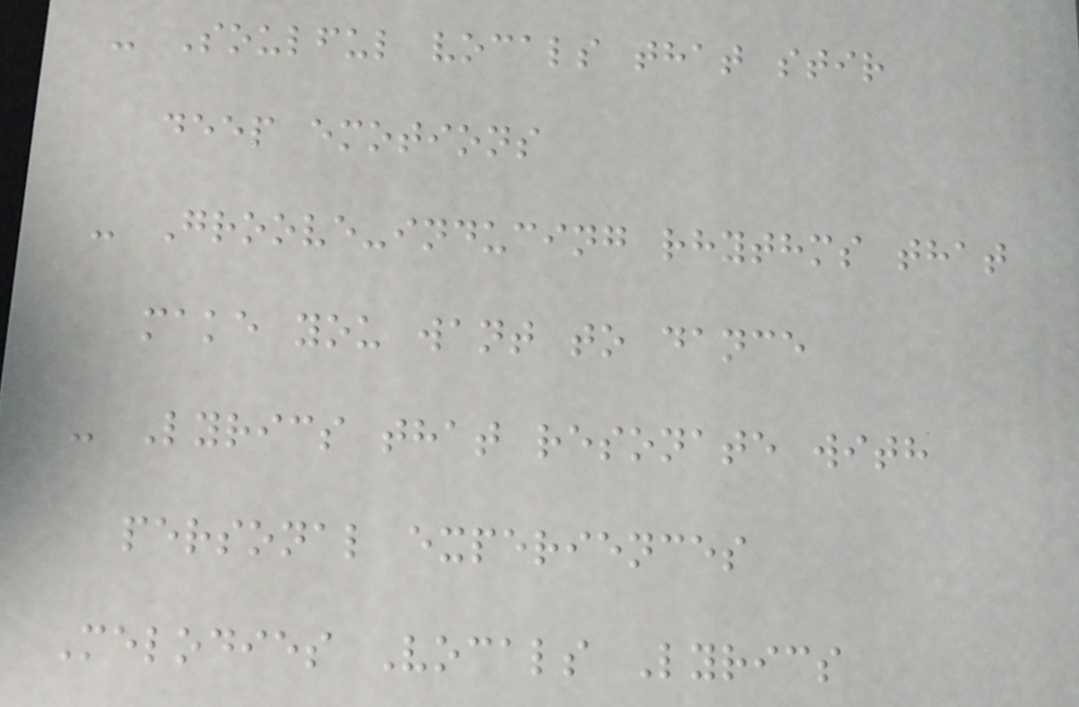- Soulful vocals that stir
deep emotions
- Groove-inducing rhythms that
make you want to dance
- Lyrics that resonate with
personal experiences
Melodies Vocals Lyrics
